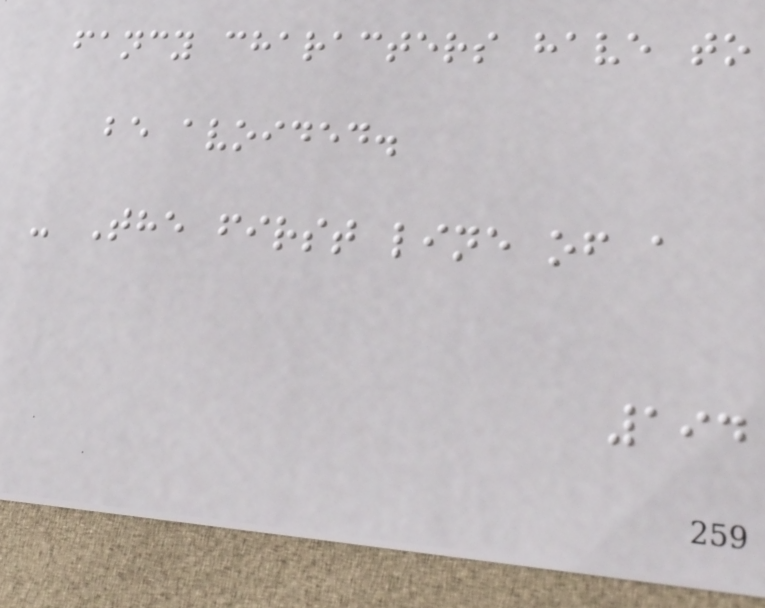fancy characters have to
be avoided.
- The first line of a
194
